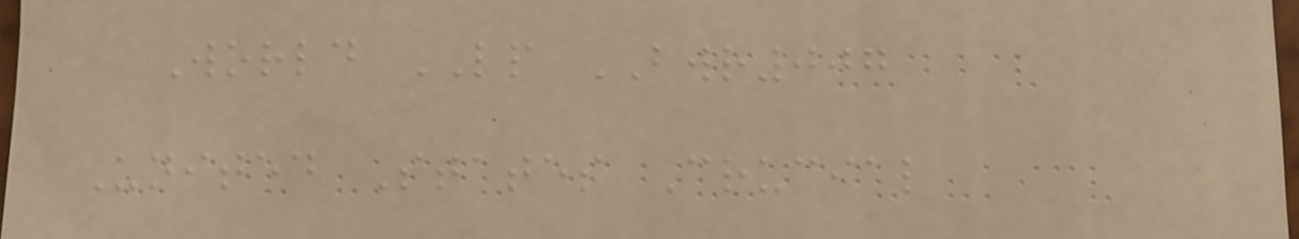World LP BWR007
United States Crucial
